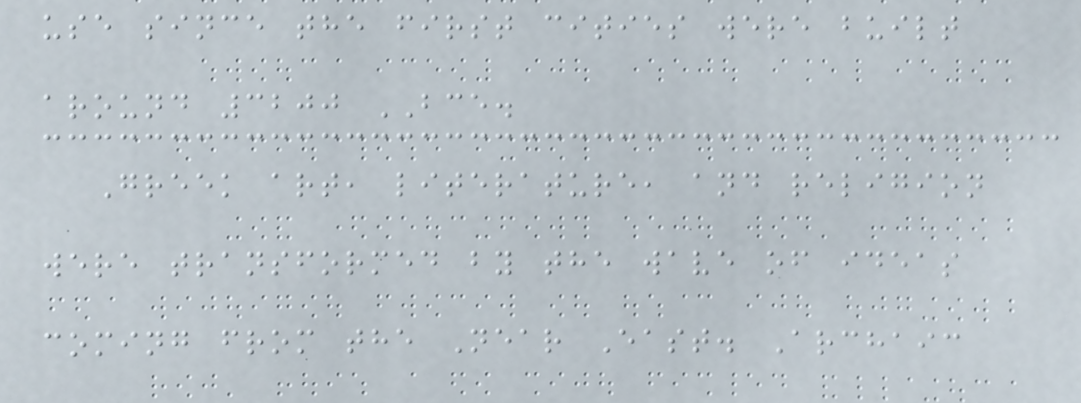use since the first cities were built
around 3200 BCE.
Greek art, literature, and religion
were transformed by the wave of ideas
coming from the Near East. Archaic
